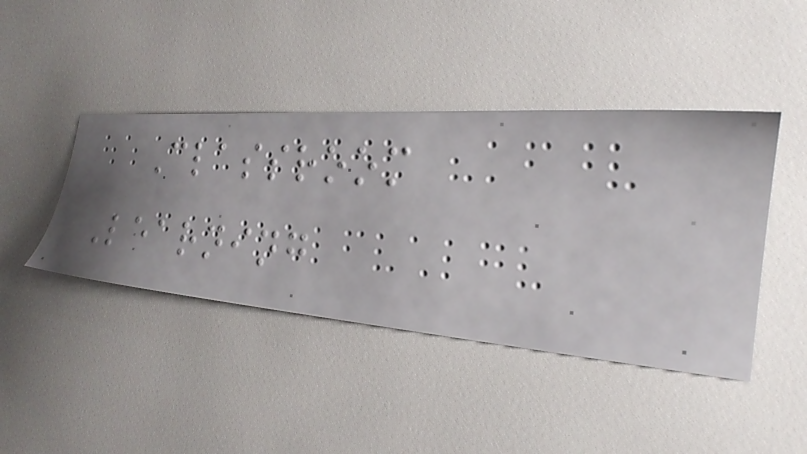Classroom
Learning
